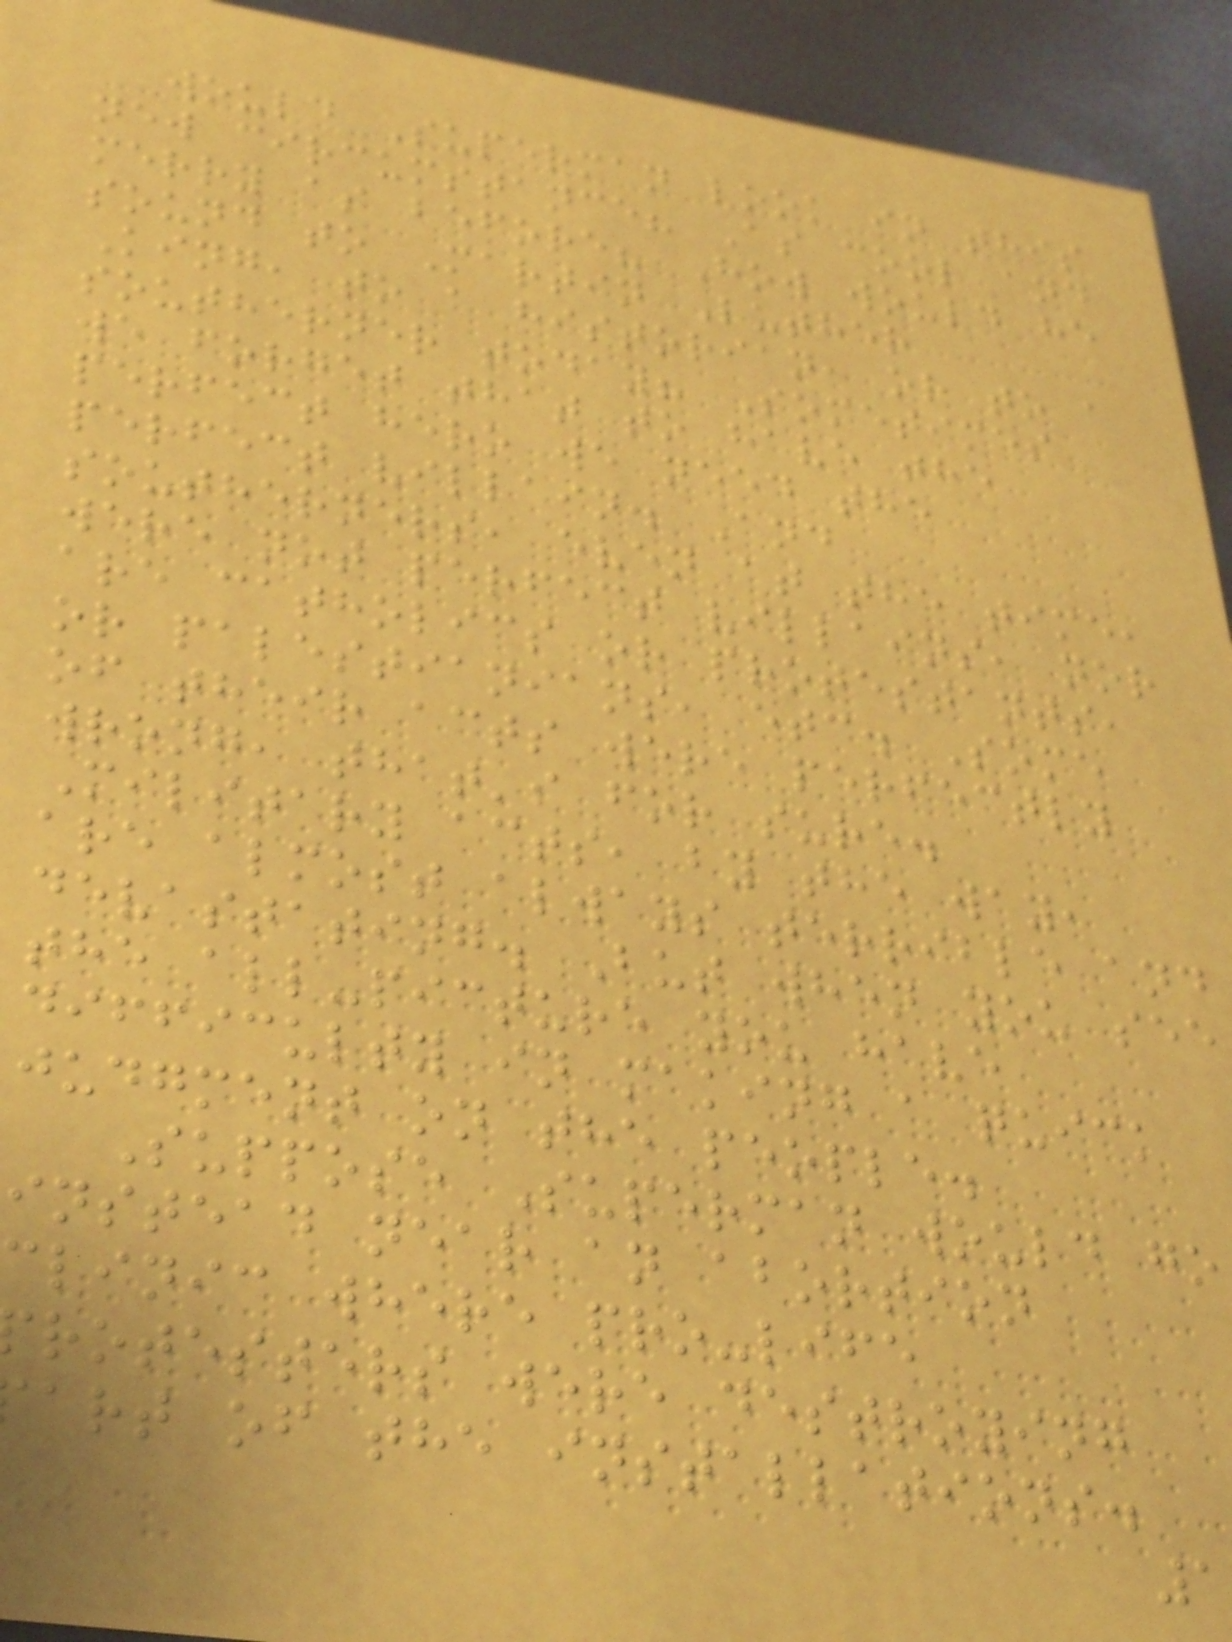would Superman look in this
new circumstance? As cool and
merry as before? How would he
sound to Martin Luther
King, to a historian, or to a
southerner today? Sometimes
we forget that to have the
perfect hero we need the
perfect villain. And
southerners, even at the time,
were not perfect villains, nor
are catholics or protestants,
or palestianians, etc. Some
of their acts were perfectly
wrong, that's for sure.
Military acts, by the way,
are almost always terrible and
devastating. But when you see
the all-picture you have
difficulty in making a quick
judgment on the people.
Suppose Superman would go
instead near an abortion
clinic where pro-life
rotesters were destroying
art of the installations.
